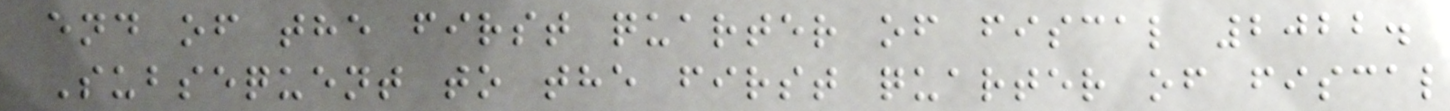end of the first quarter of fiscal 2022.
Subsequent to the first quarter of fiscal
